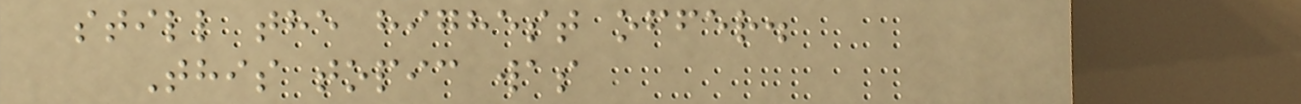still the highest offer.
This topic was
